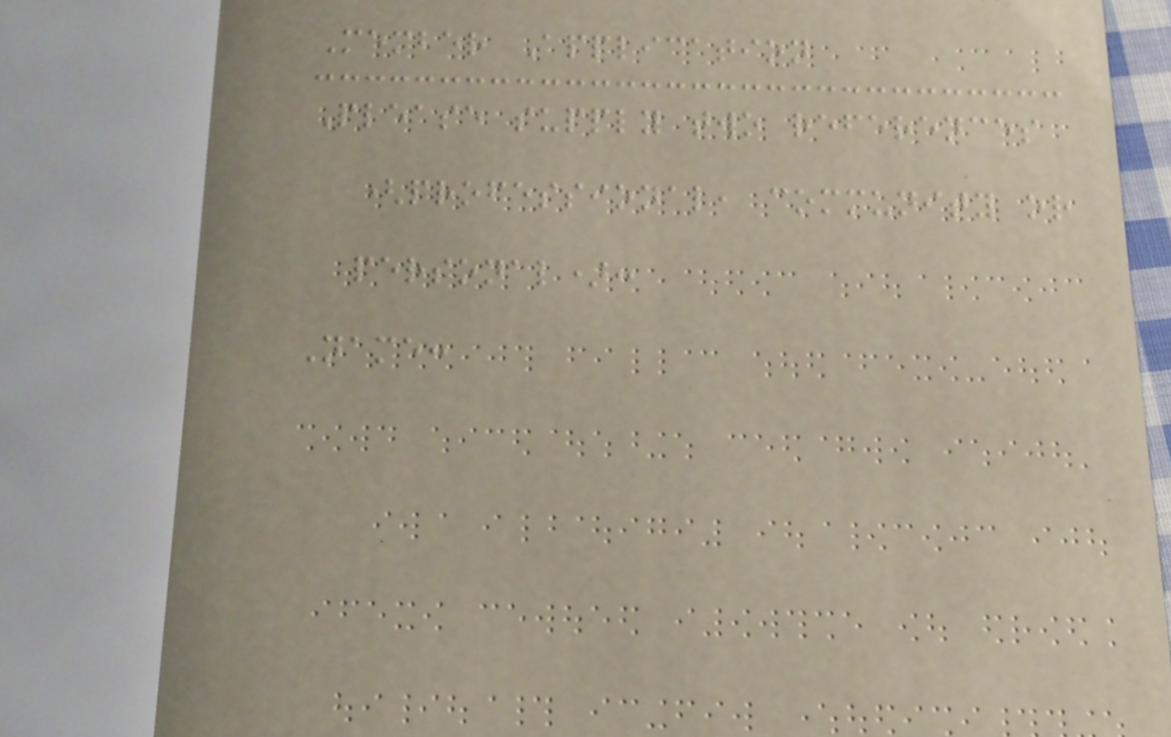Member Application
Please supply two references
(professional, community or
personal):
Name:
